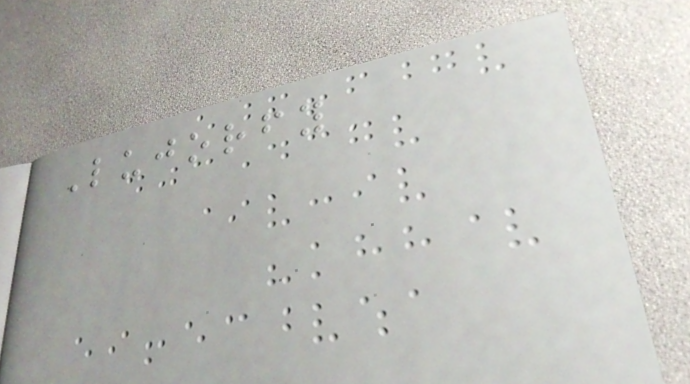Lujorfy
